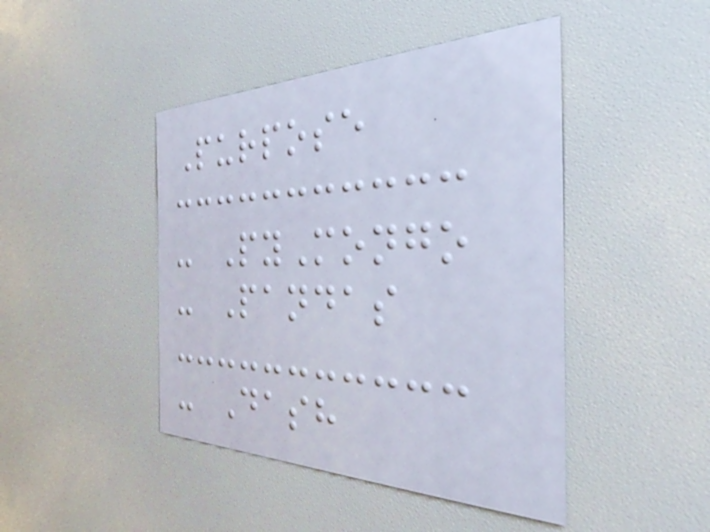Purpose
- PyMongo
- Pandas
- Dash
